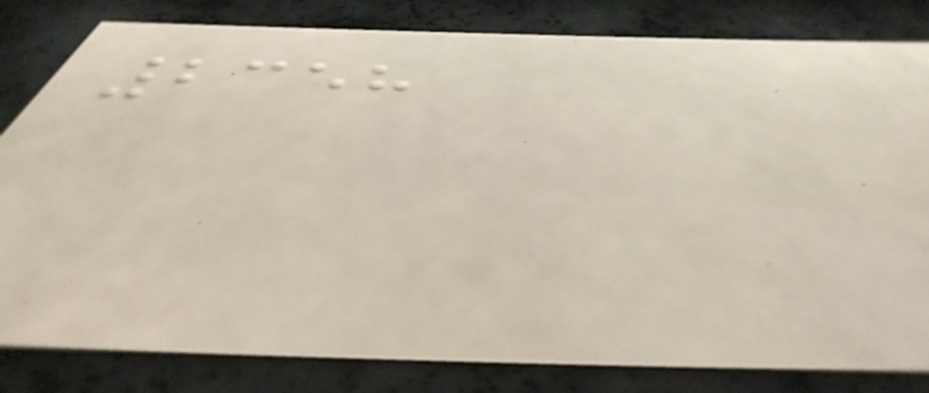2358
